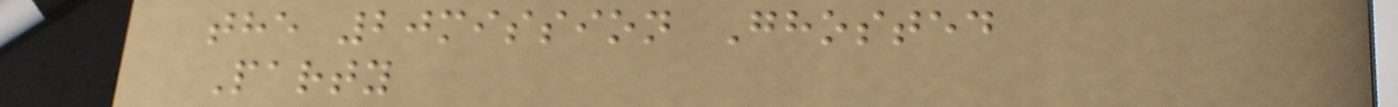the 20mission Ghosted
Party
